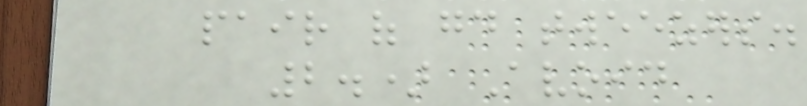pair of good tweezers.
2.) Avoid
